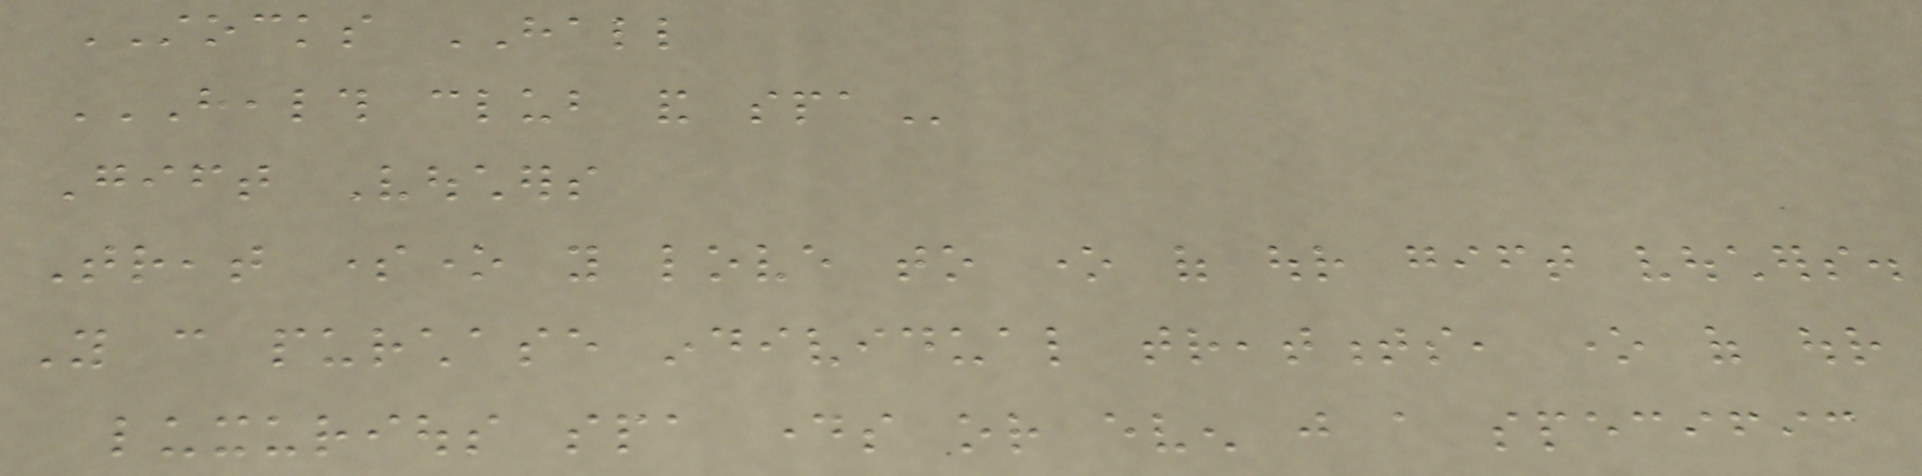STOCKS HALL
HEALTH CLUB AND SPA
Gift Vouchers
Treat someone you love to one of our gift vouchers.
You can purchase individual treatments, one of our
luxurious spa days or even just a specific
